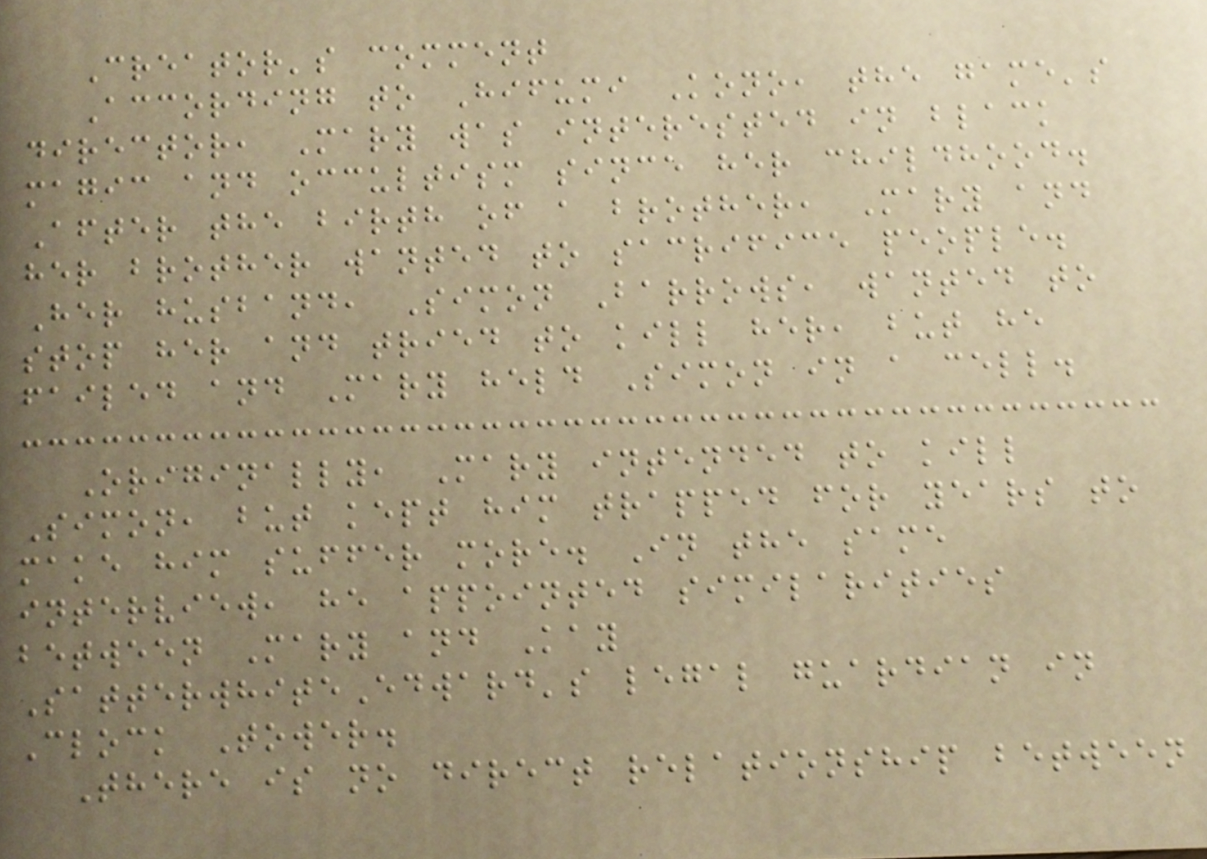Creator's comment
According to Hifumi Kono, the game's
director, Mary was interested in black
magic and occultism since her childhood.
After the birth of a brother, Mary and
her brother wanted to sacrifice people.
Her husband, Simon Barrows, wanted to
stop her and tried to kill her, but he
failed and Mary held Simon in a cell.
Originally, Mary intended to kill
Simon, but kept him trapped for years to
make him suffer more. In the same
interview, he appointed similarities
between Mary and Kay
SatterwhiteEdward's legal guardian in
Clock Tower.
There is no direct relationship between
